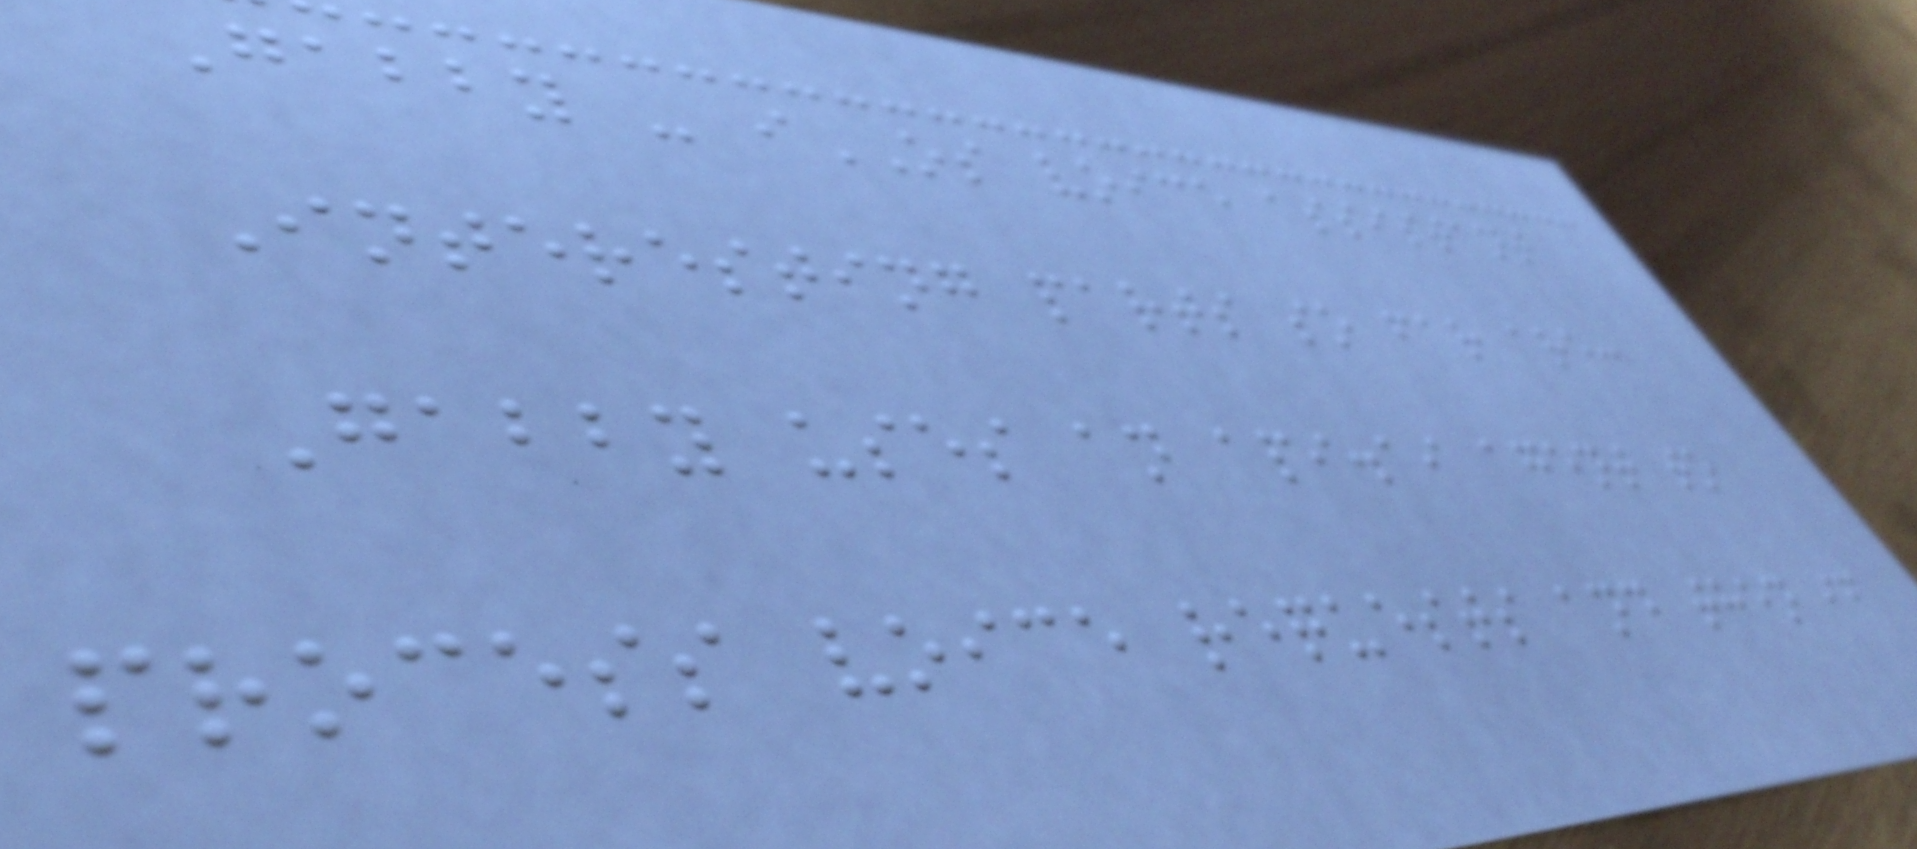Gabby - iOS voice assistant
Interesting parts so far are:
Gabby uses an api.ai agent to
process voice requests and then if
